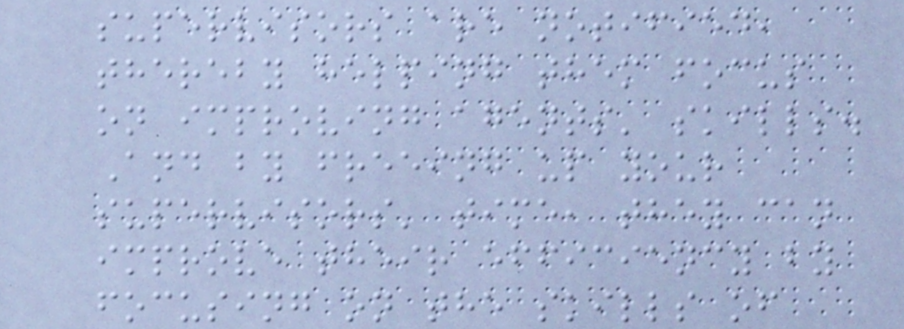supervisors are notified,
thereby helping them focus
on improving agents' skills.
And by freeing up your
supervisors' time, they can
improve their efficiency by
focusing on the skills of
